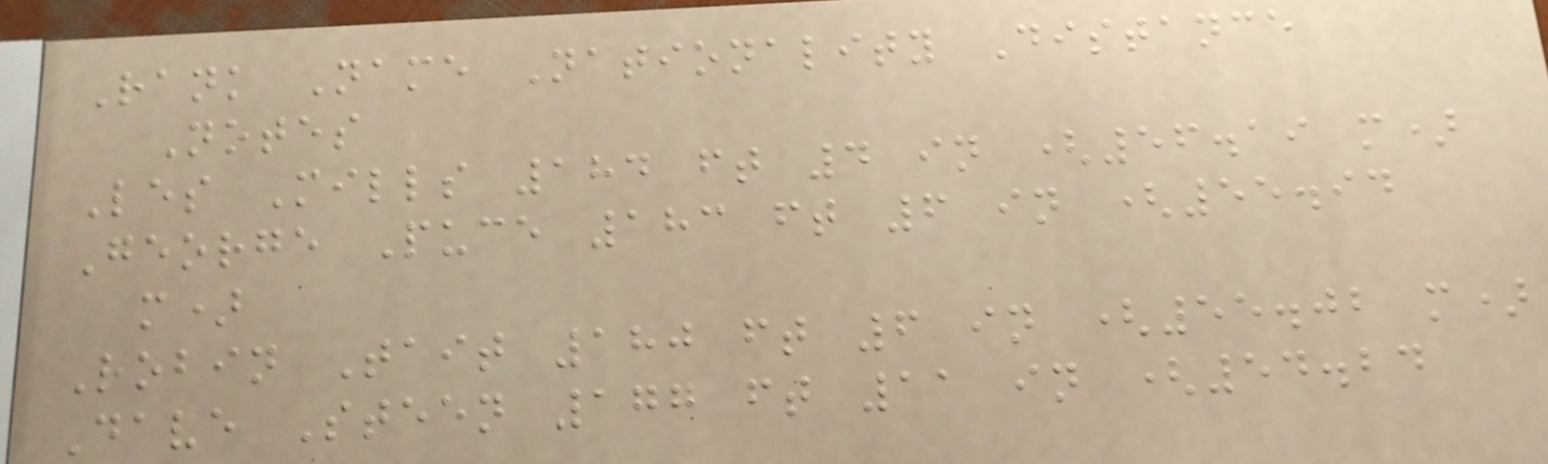Rank Name Nationality Distance
Notes
Les Mills 184 ft 4 in (56.19 m)
George Puce 183 ft 6 in (55.94
m)
Robin Tait 180 ft 6 in (55.02 m)
Dave Steen 177 ft 11 in (54.24
